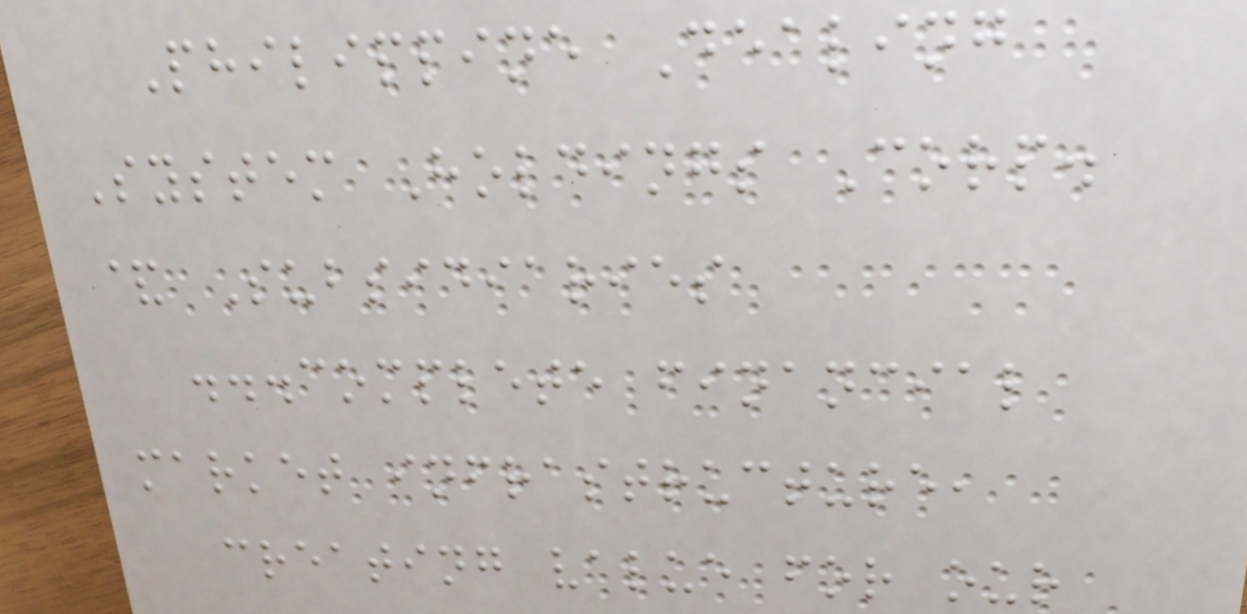Philippine Dealing
System Holdings Corp.
& Subsidiaries
...complete financial
market infrastructure,
creating value for our
